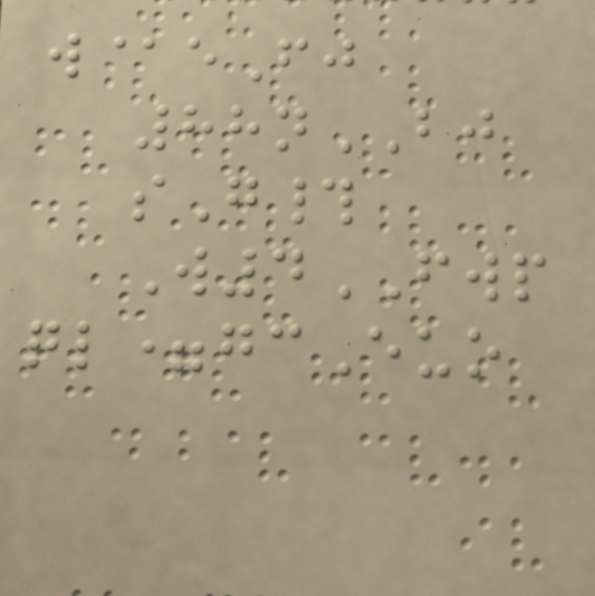w@eFj
88nBJ
sG#
W4FWP
ql=gcEuo
